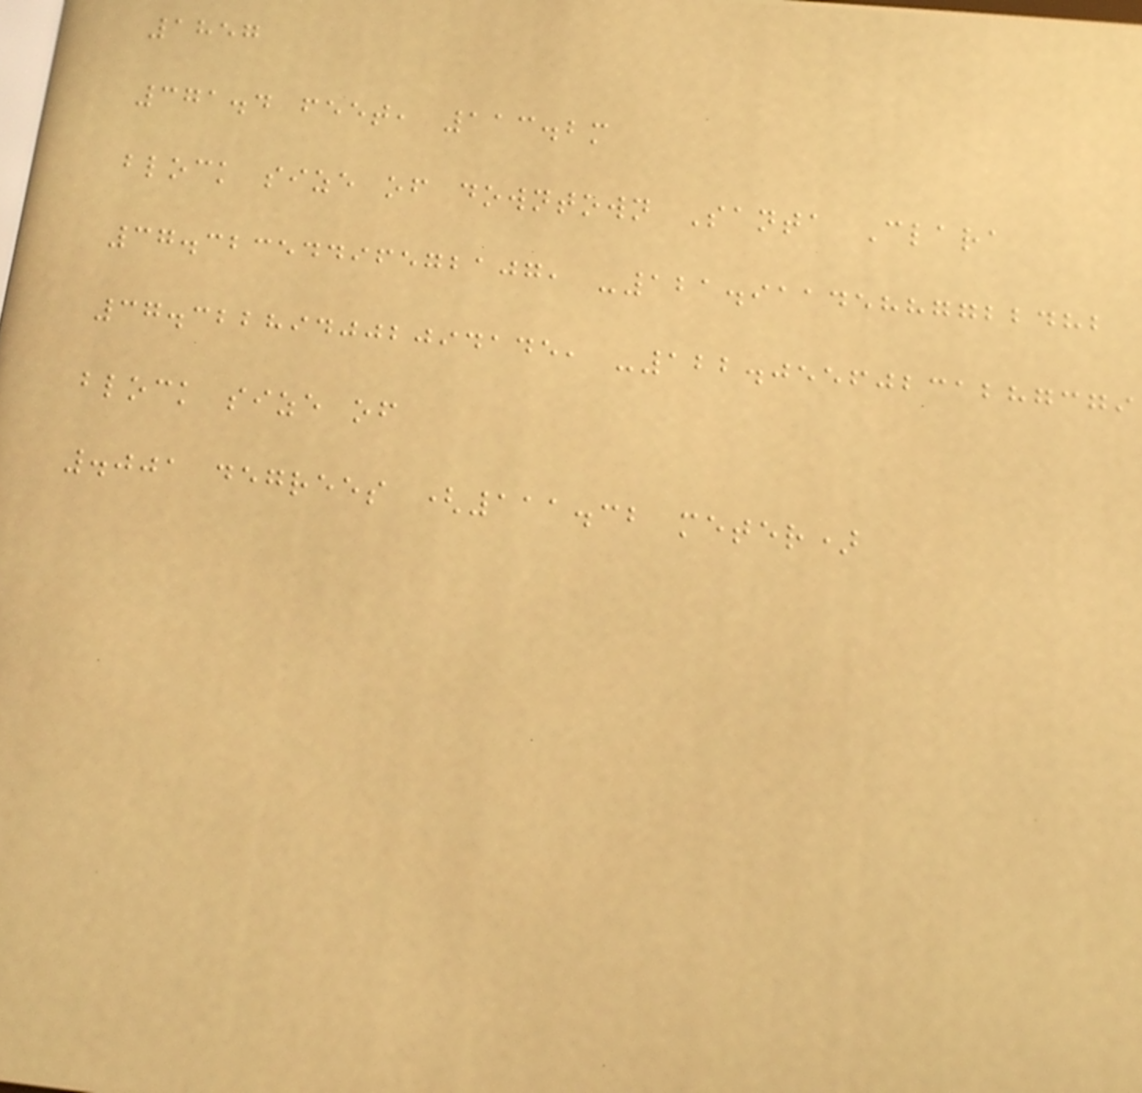1857
371.4 feet, 113.2m
block size of downtown Santa Clara
37.32354496572107, -121.91145887722482
37.322894002094145, -122.05560231287379
block size of
.001 degrees (111.32 meter)
